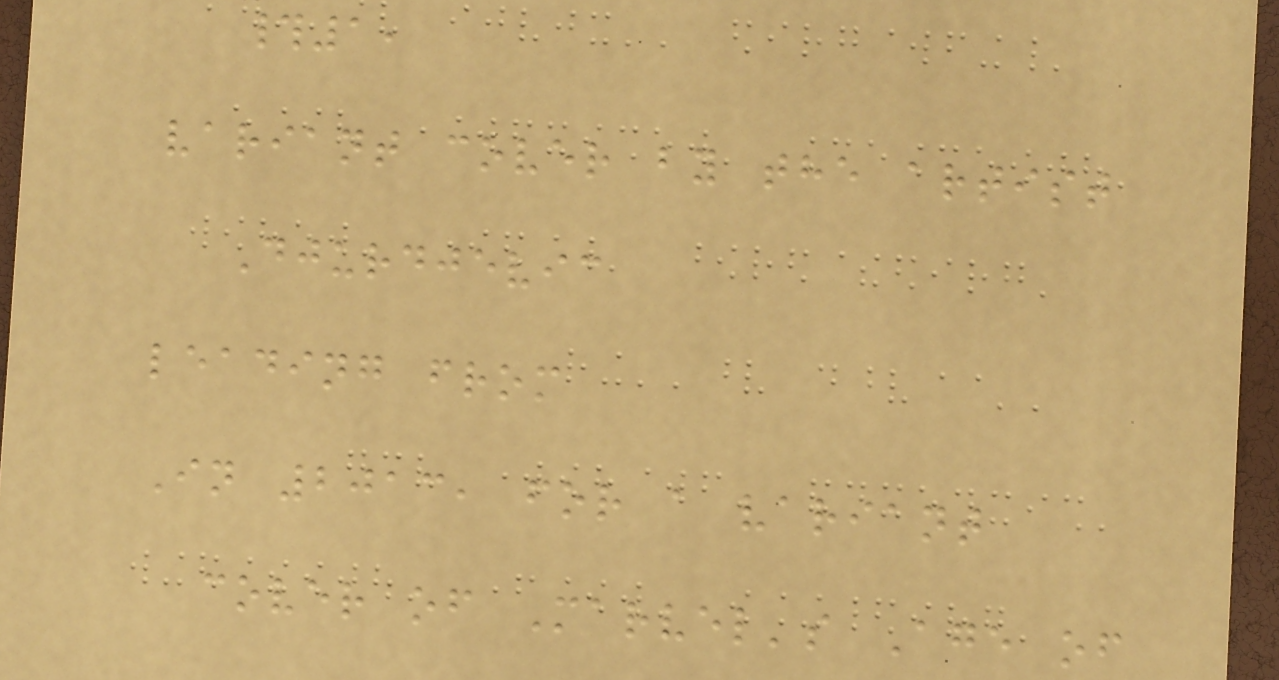#1,
variant cover by the artist
Djurdjevic
leading from
In 2013, for a variant
cover of Marvel's Age of
